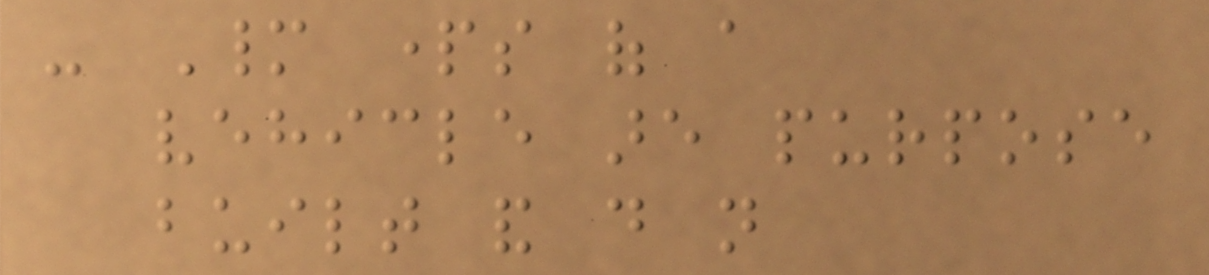- Many parts of a
vehicle are purpose
built and do not
